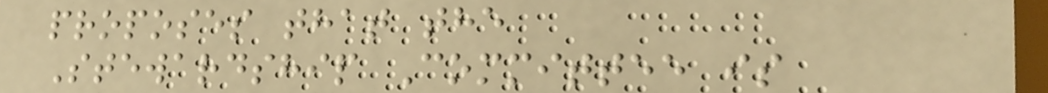proposes that the
Stewardship Committee is
